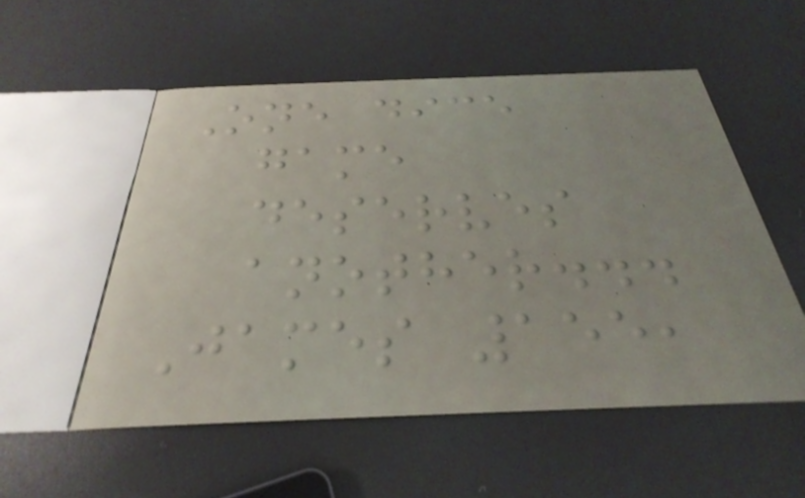One dice
game
deserves
another...
James 155,
